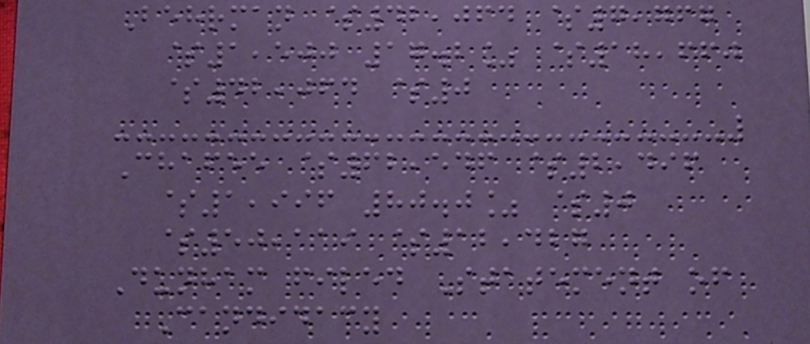Behrman $42,064 $7,767
$1,500 17.2% $18,660
$42,064 $0
Chafee $62,546 $2,496
$1,996 80.0% $0
$50,119 $12,427
Dunham filed Statement of
Candidacy
